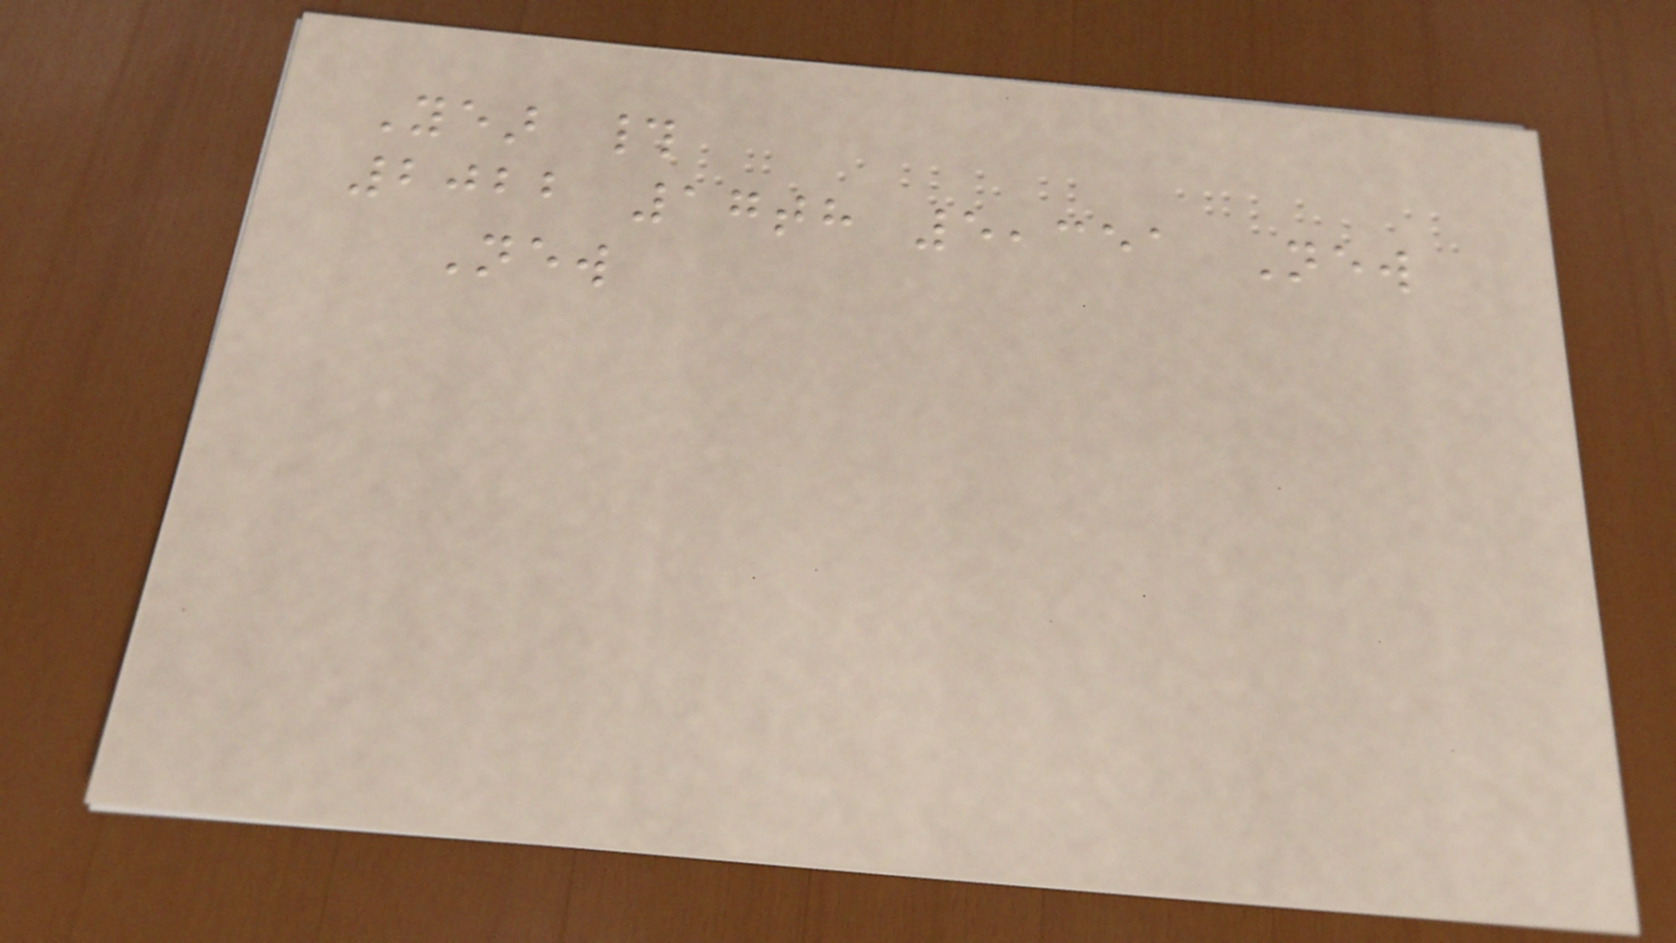Year #
2022 17th 5,351 New
New
